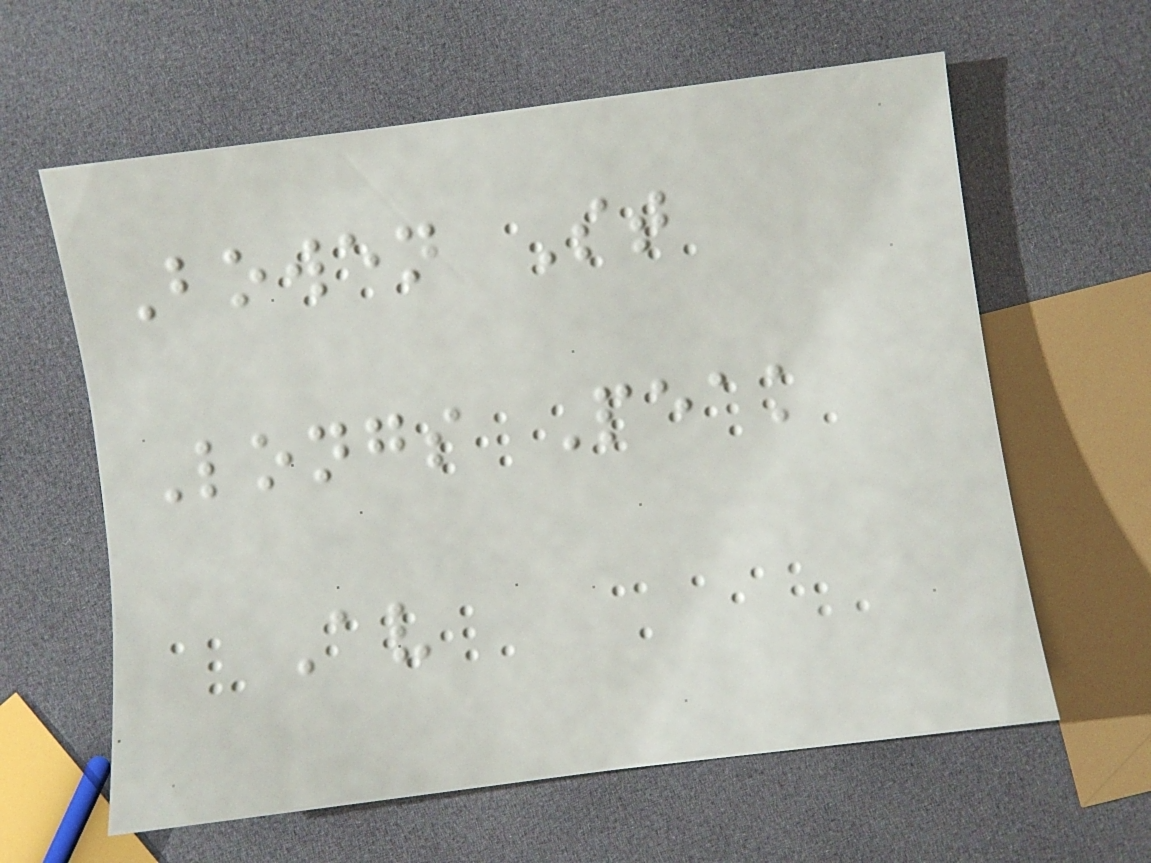Bowen St
Longs Peak
Av
